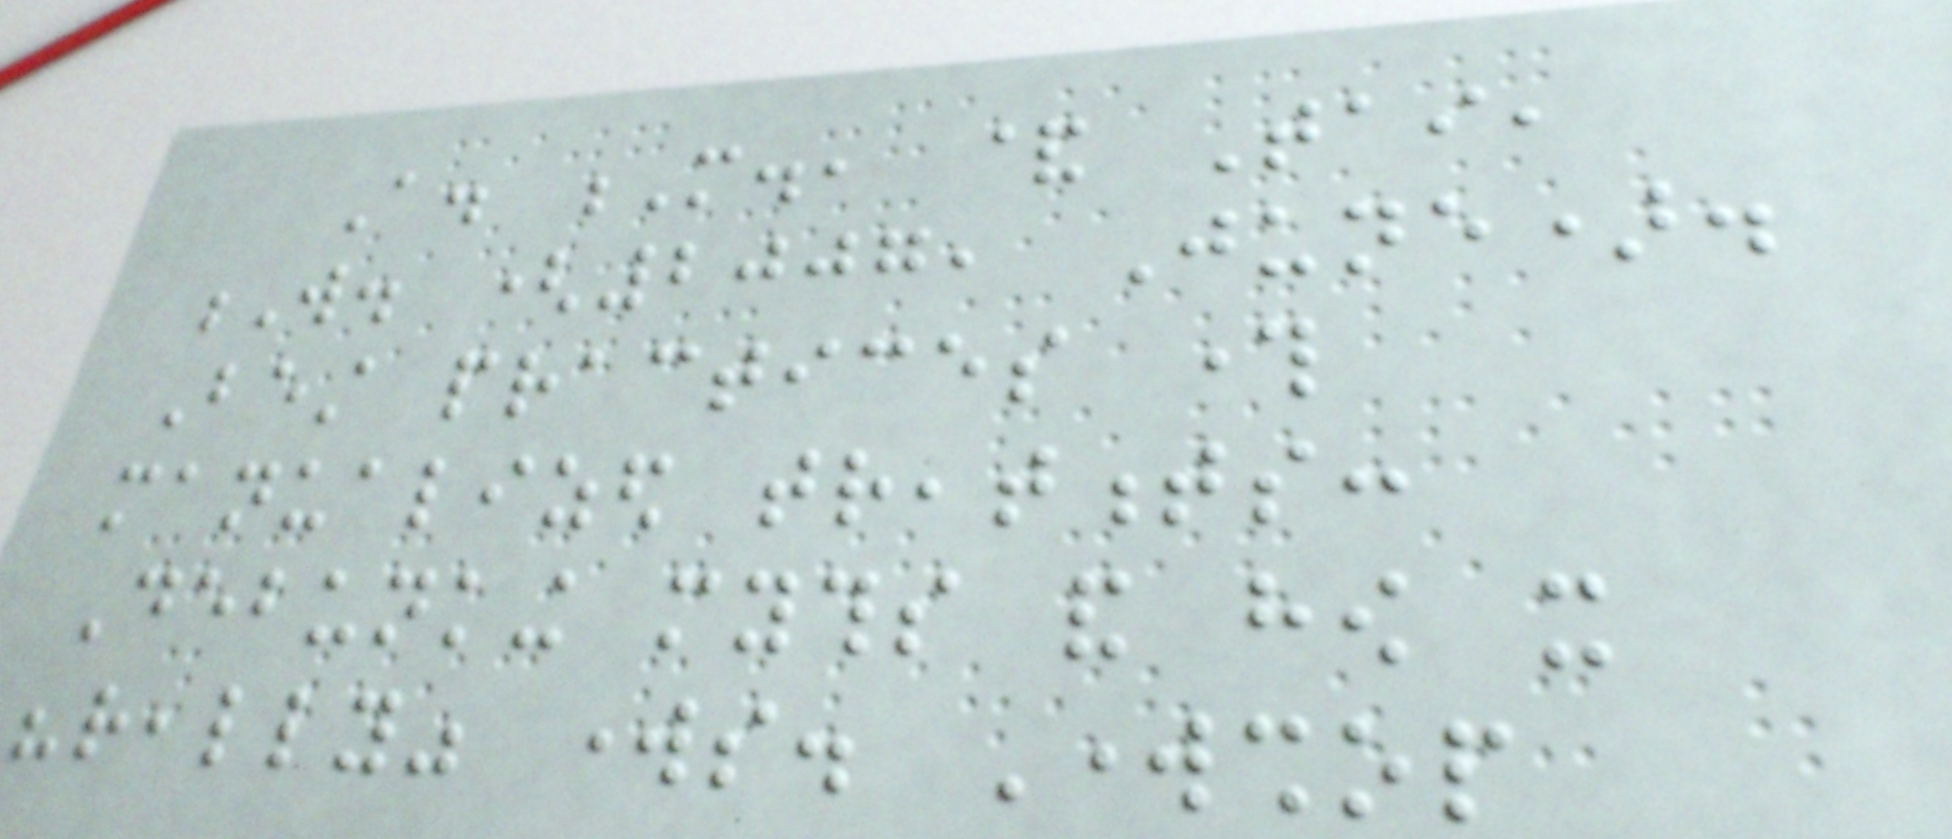A. M., & Tai,
W. (2007, June).
Best practices through
manualized treatments:
Debunking myths and how it
"really" works. Workshop
